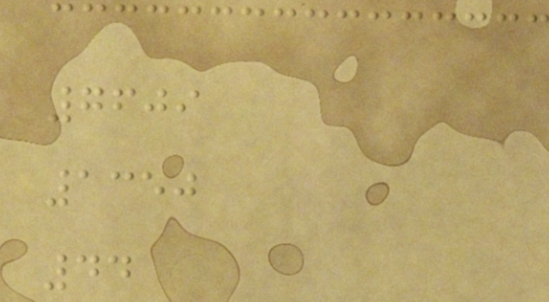7609
1350
44
